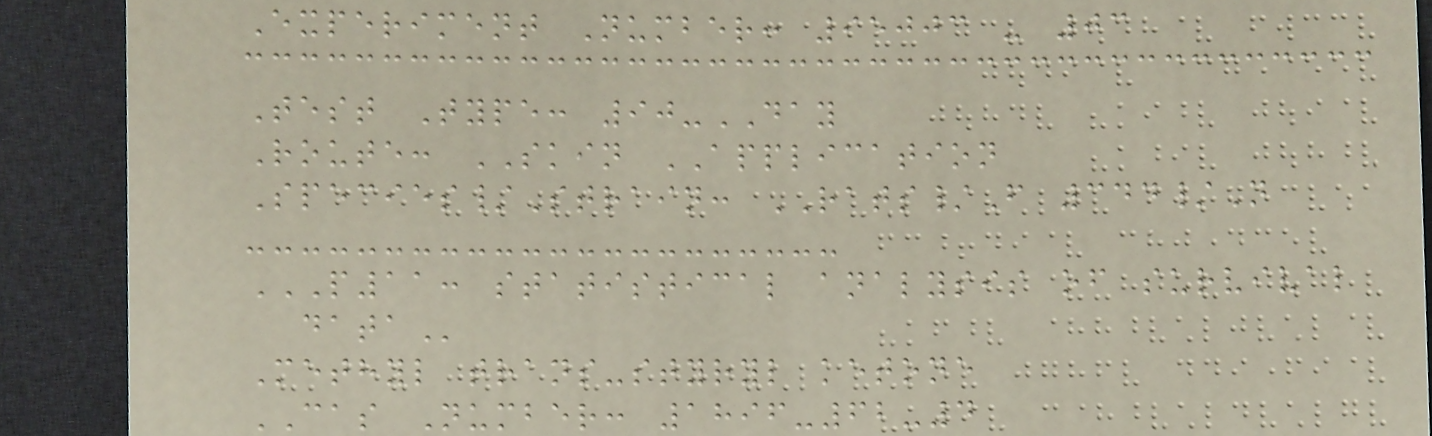Experiment Number: 95003 - 03
Test Type: 90-DAY
Route: SKIN APPLICATION
Species/Strain: RATS/F 344/N
P11: STATISTICAL ANALYSIS OF SURVIVAL
DATA
Methyl trans-styryl ketone
CAS Number: 1896-62-4
